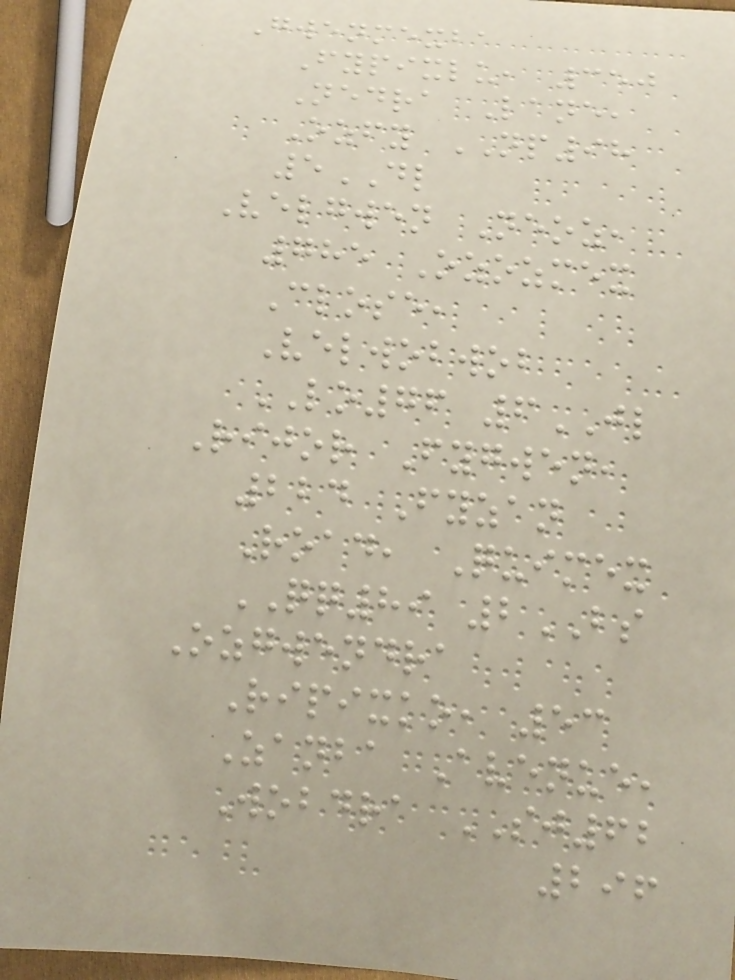Gwenmexba
Fypixlu, 350
Nedra Lane,
Ozfy NP98
5DL
Velgwen Neoz,
785 Ozozmex
Close,
Velwobwob
LO76 6JL
Rijor Fygwen,
224 Fyzan
Road, Quimex
QQ89 2BS
Ozgwendra
Ripixko, 53
Zanba Avenue,
Wobdra SJ62
296
